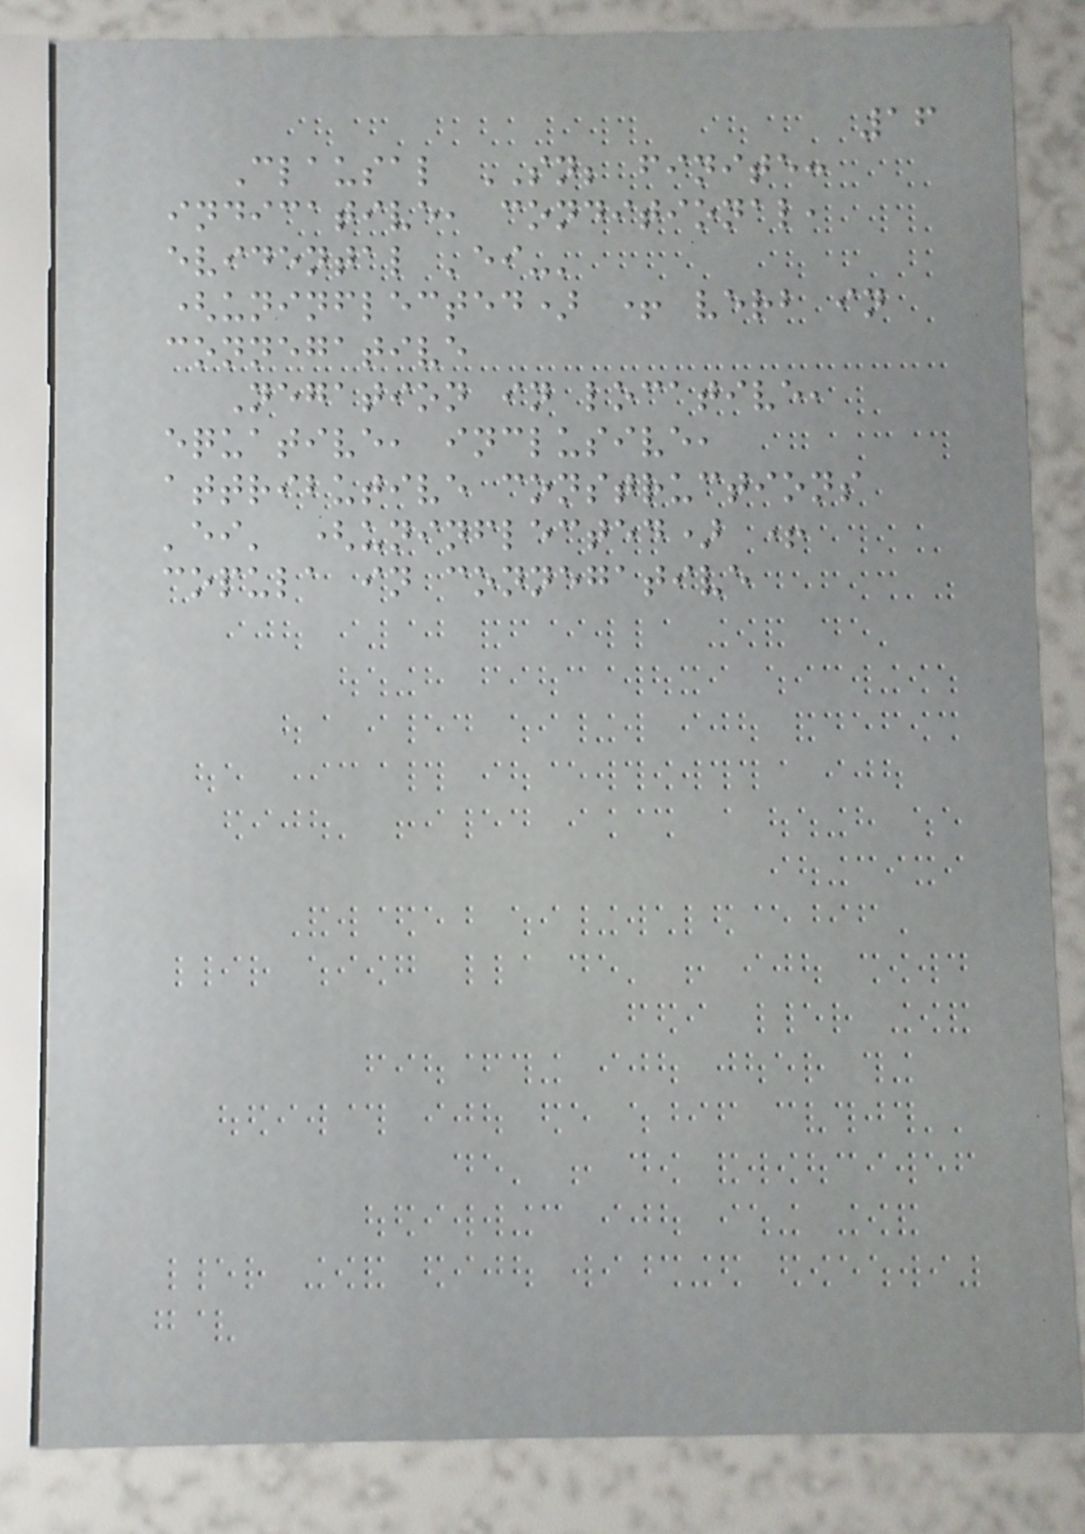16
Clausal SN; finite:
indicative, conditional,
evidental 'ei-'
(uninflected) + verb in
connegative
Negation in locative,
equative, inclusive,
attributive constructions
'ei' (uninflected) +
copula in connegative
